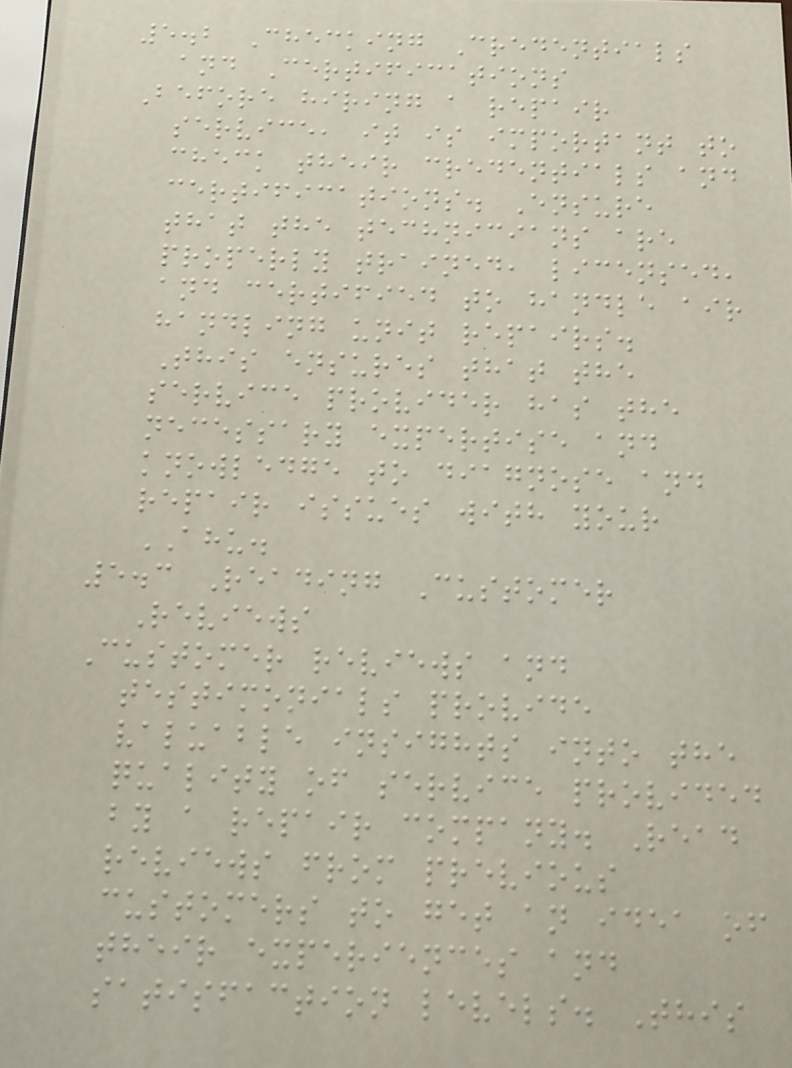5.2 Checking Credentials
and Certifications
Before hiring a repair
service, it is important to
check their credentials and
certifications. Ensure
that the technicians are
properly trained, licensed,
and certified to handle air
handling unit repairs.
This ensures that the
service provider has the
necessary expertise and
knowledge to diagnose and
repair issues with your
AHU.
5.3 Reading Customer
Reviews
Customer reviews and
testimonials provide
valuable insights into the
quality of service provided
by a repair company. Read
reviews from previous
customers to get an idea of
their experiences and
satisfaction levels. This
